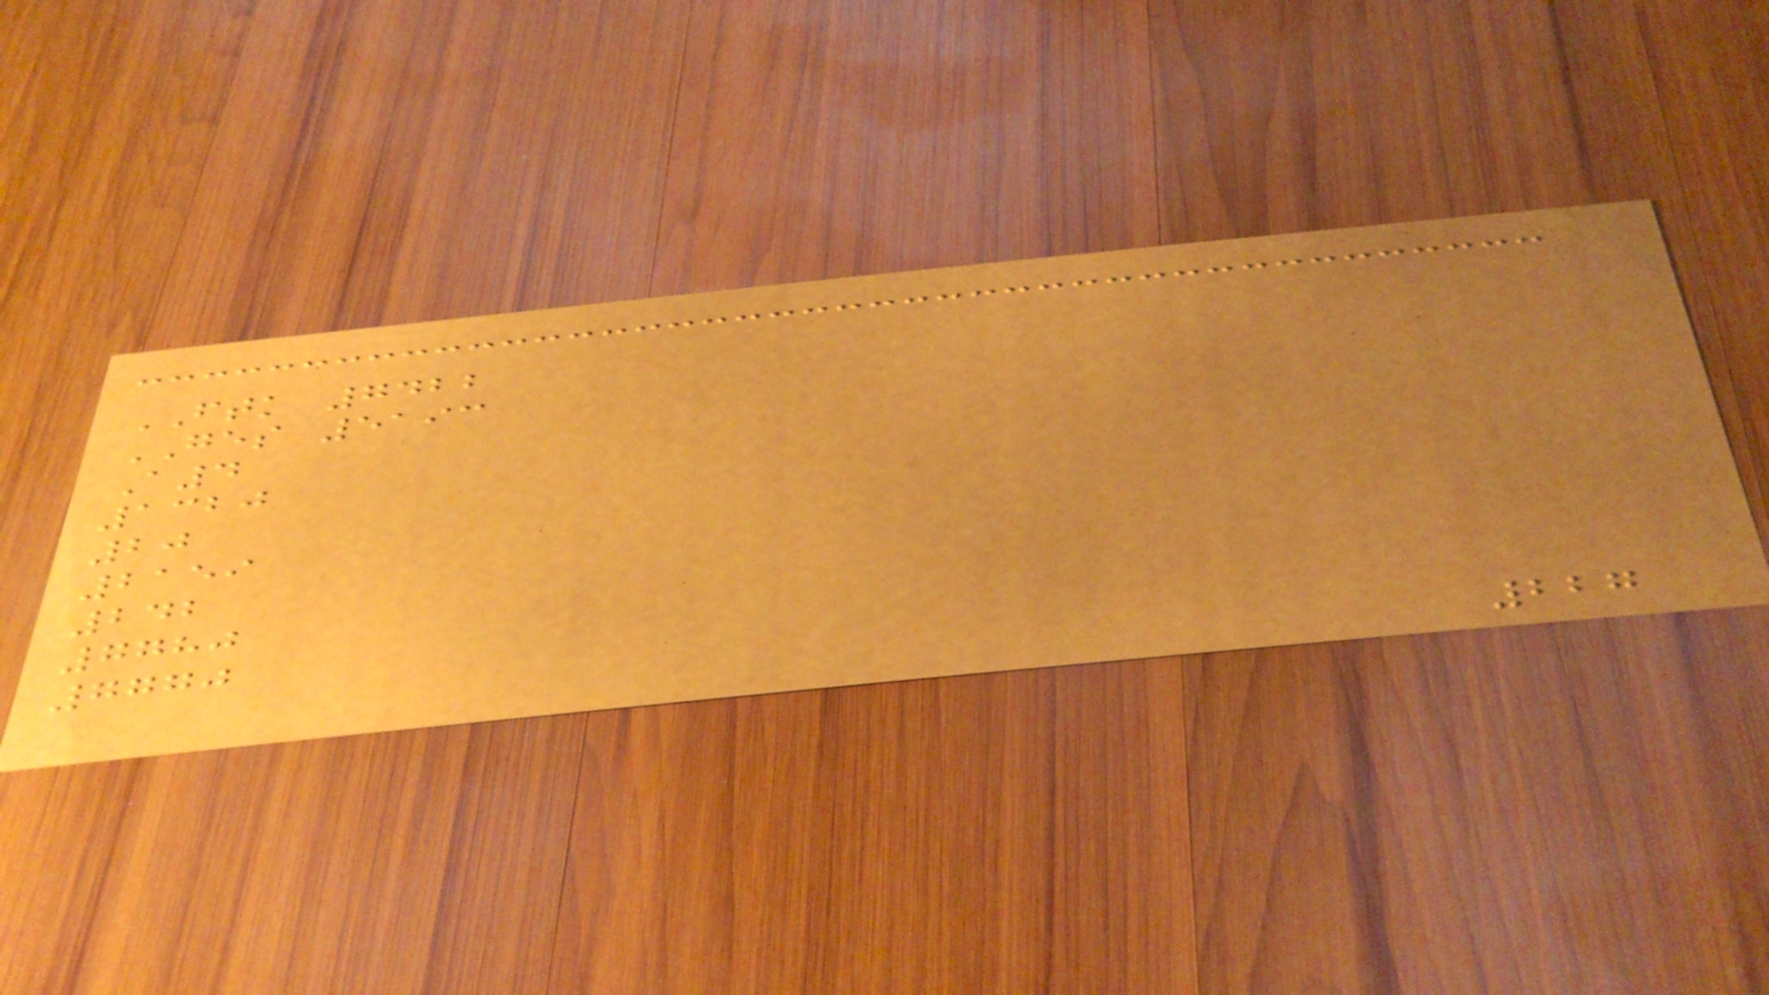FTK 7422
GES 5193
A4
1320
20
2159
242
7780
7770
227
